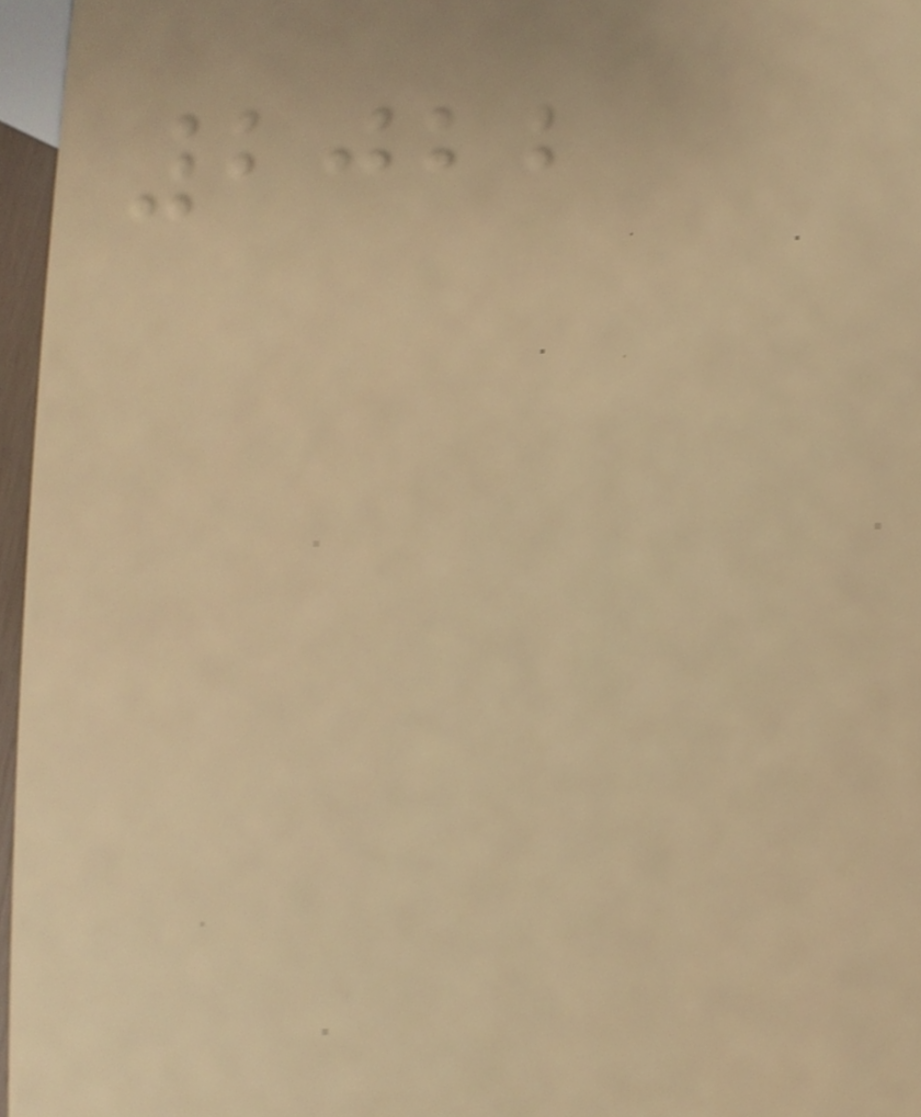2022
